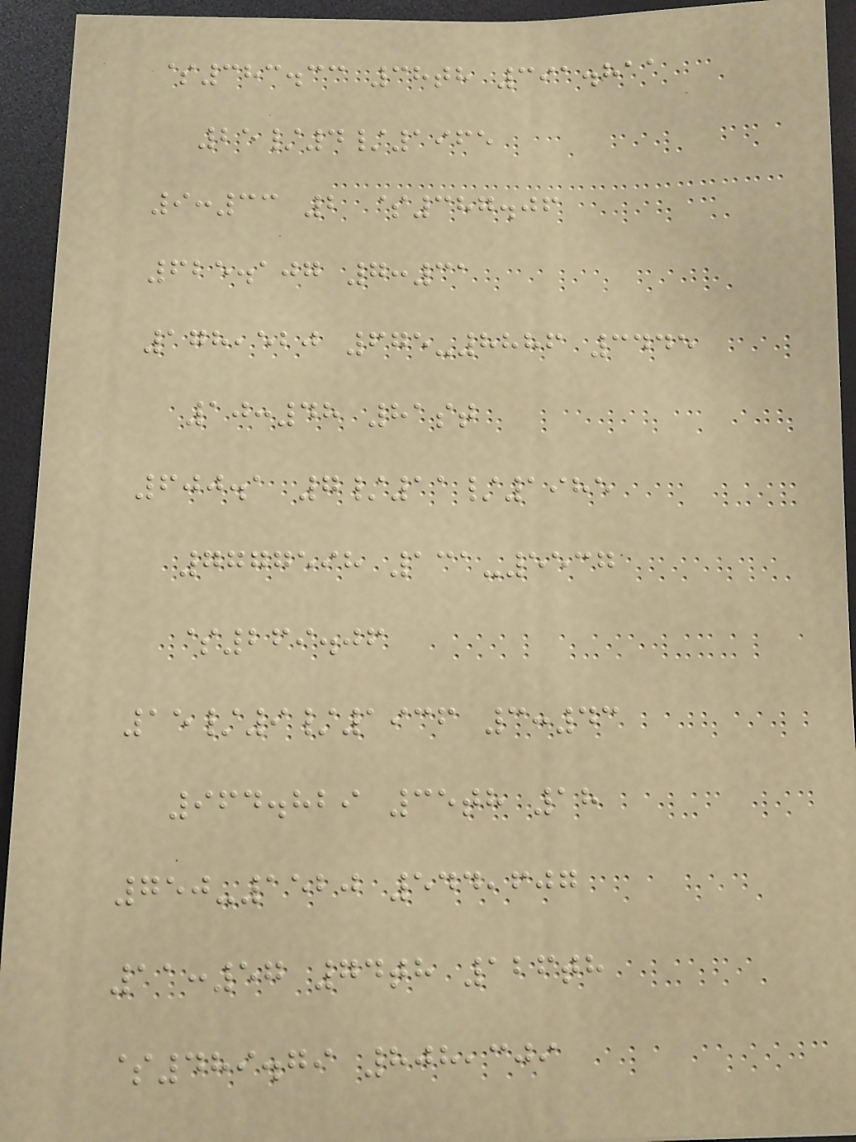$383.33 38th 391.811
25/4/1965
9:33 2 $387.06
625.107 7:31
178,520 675-8886 3445
10:48 81st
600.1 7/11/1985
7777598 131-5537
$269.06
15/9/1936 3:43
964.829 35th 18
750-1520 544,607
11:57 74th 126th
$489.79 808,309
